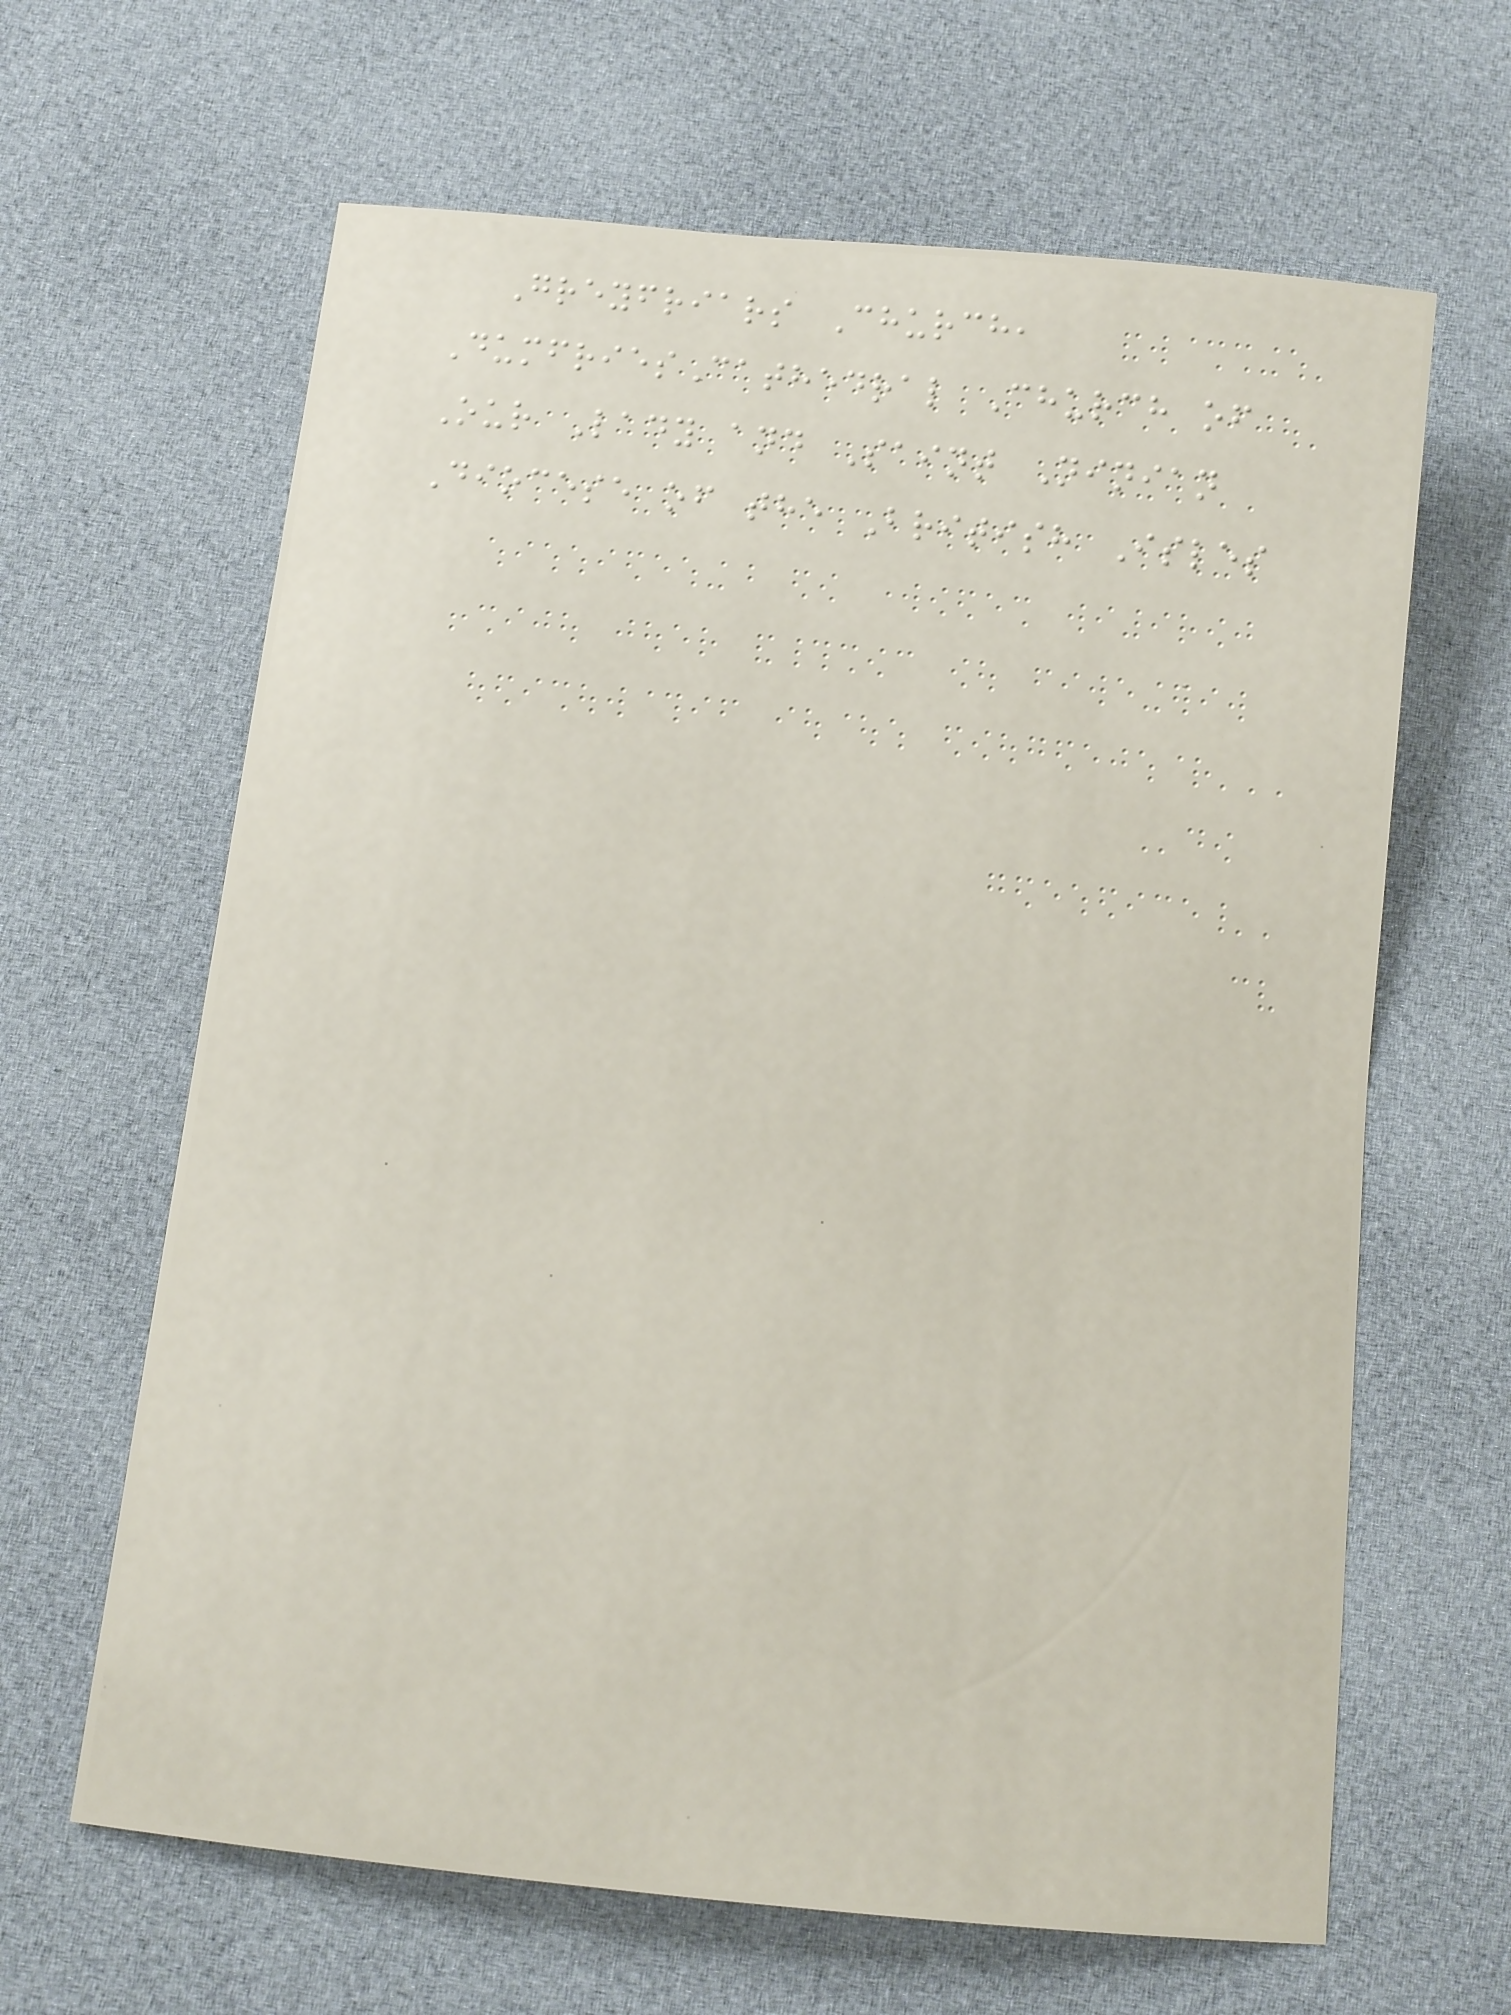Greyfriars Church,
DumfriesCathedral Church of
Our Lady and Saint Ninian
Diocese of the British Isles
